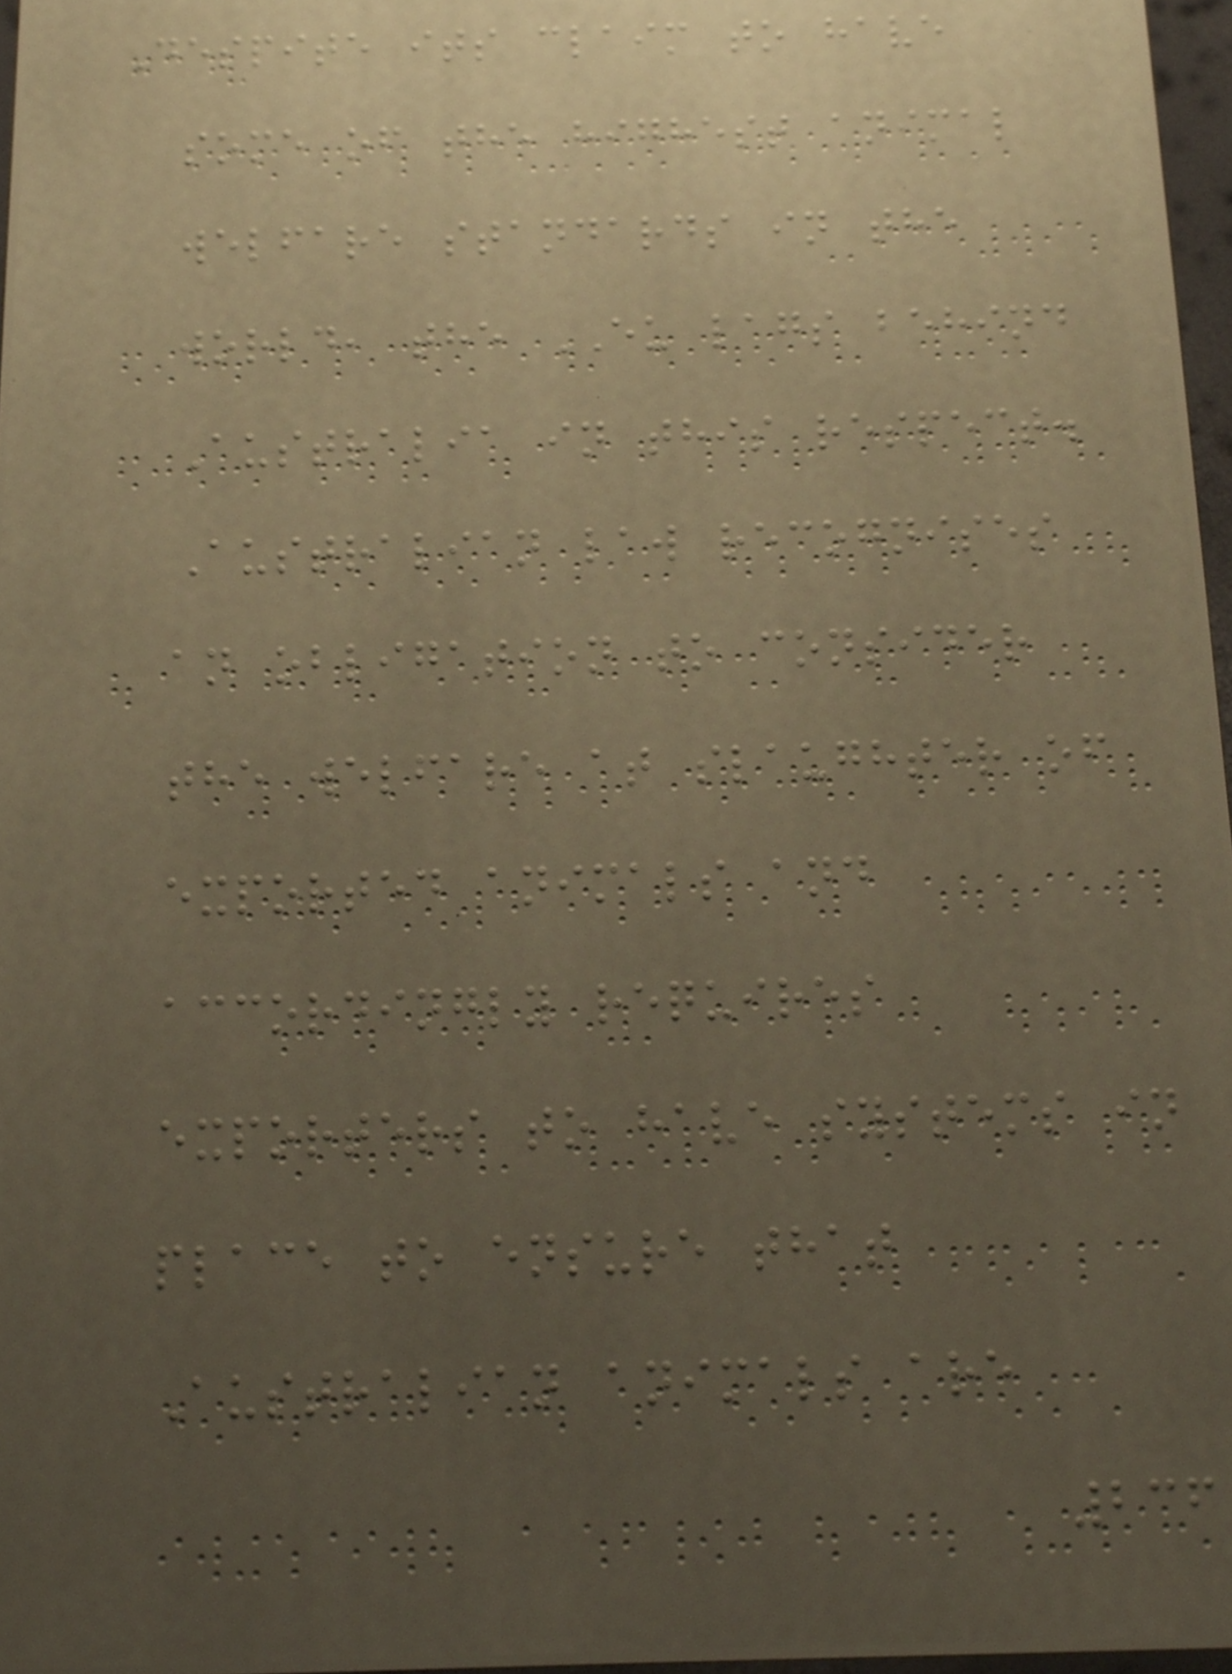Despite its claim to have
some of the highest animal
welfare standards in the
world, the EU lags behind
Australia in this respect.
Australian law recognises
an obligation to consider
the welfare at slaughter of
exported animals and
accordingly requires
exporters to have systems in
place to ensure that
Australian animals are
236
